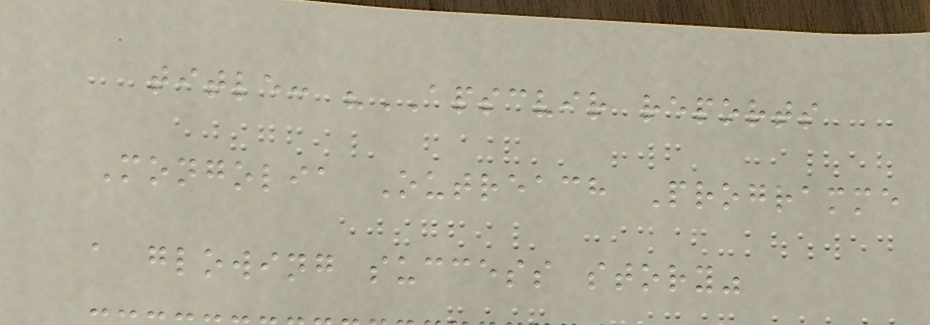title: "APSCVIR reports
Mongolia Outreach Programme
a glowing success story"
